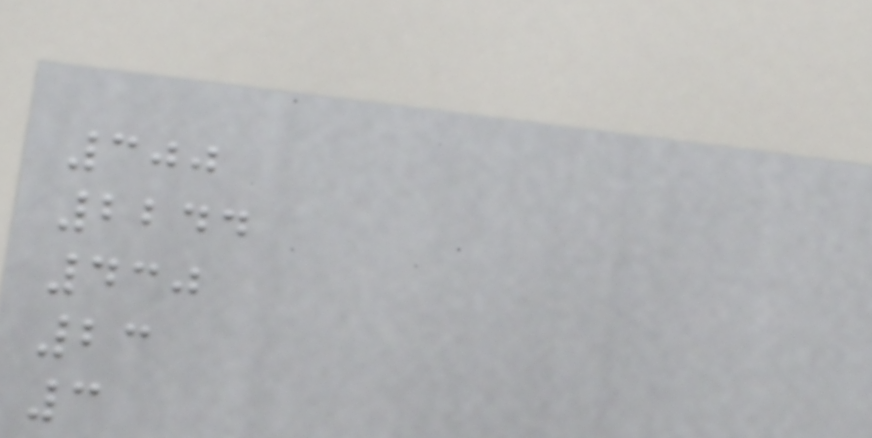300
2244
430
23
3
